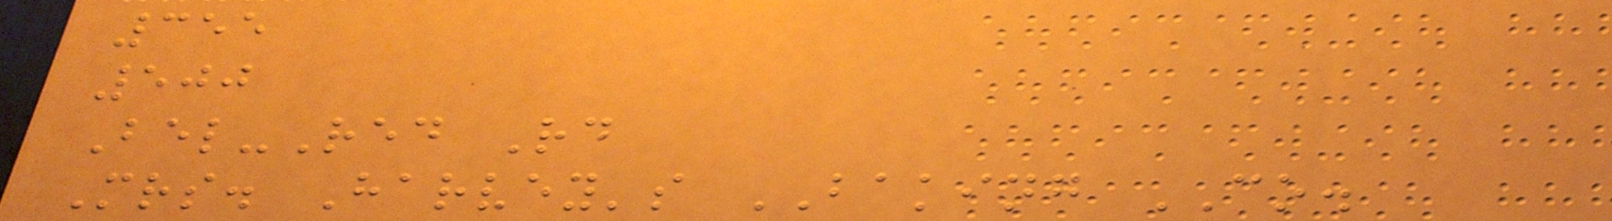355
500
Bel-Red Rd
Mrs. Harvey's BAKING CO.
